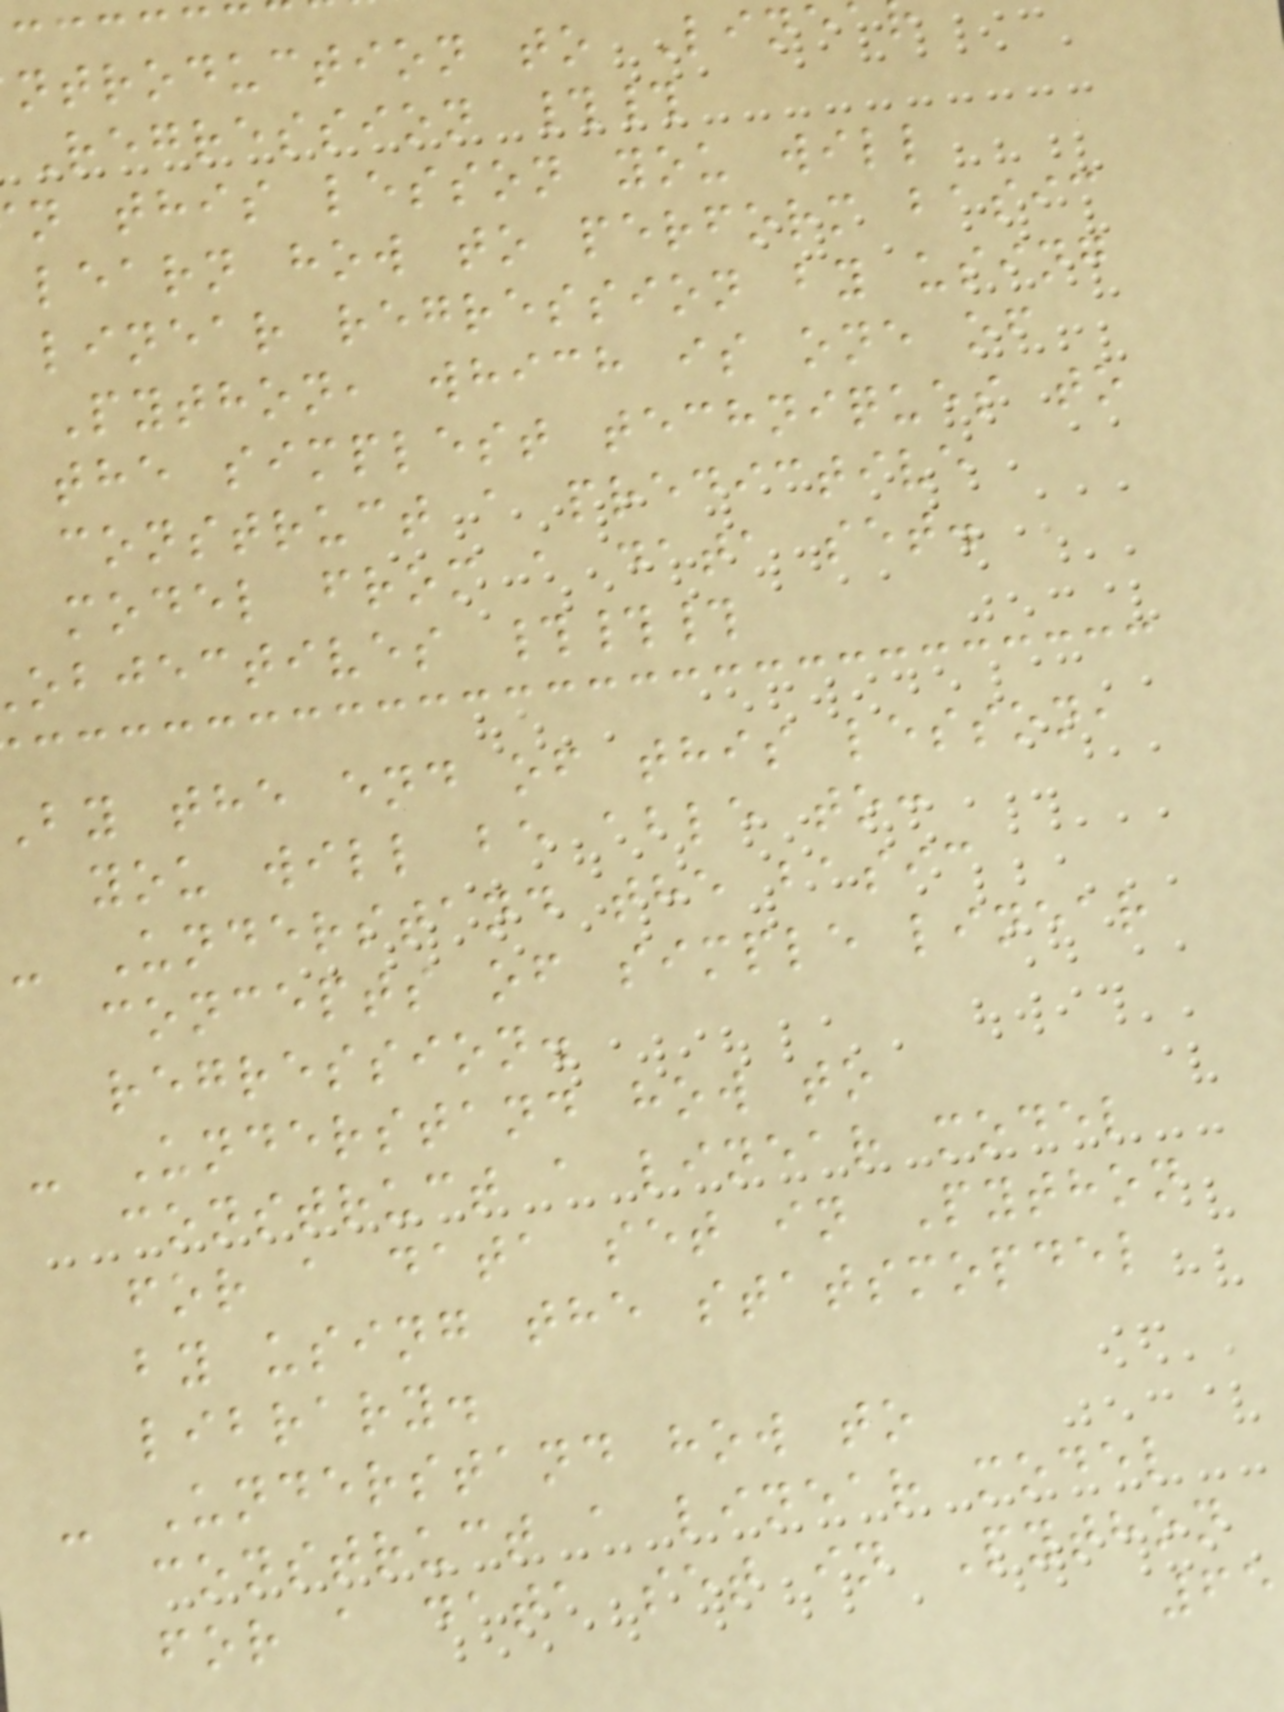ntroduction to Line
Regression ##
n this lesson you will
learn how to perform basic
linear regression by using
Python, which is one of
the simplest techniques to
construct a predictive
model from a data set.
objectives ###
by the end of this lesson,
you will be able to:
- Understand the basic
concepts of simple linear
regression.
- Understand how to
construct a linear model
for a data set in Python
by using the statsmopdel
library.
- Understand how to
construct a linear model
for a data set in Python
65
